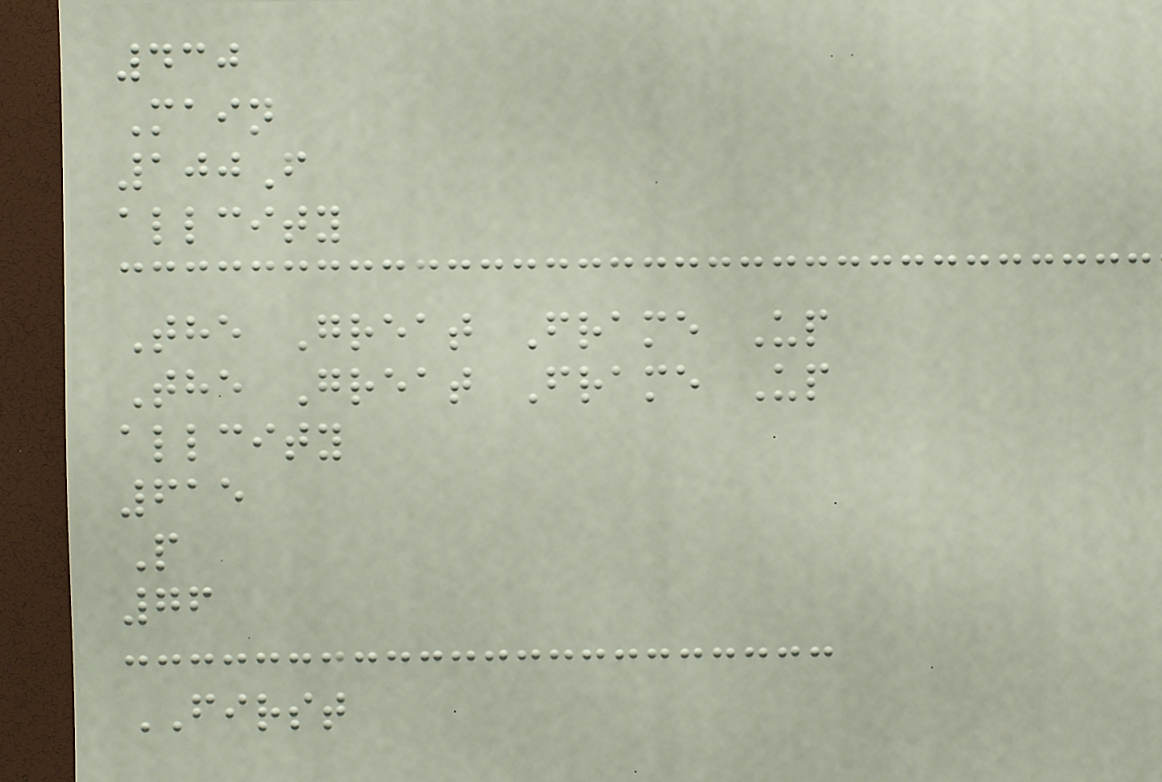430
Main
100F
allcity
The Great Frame Up
The Great Frame Up
allcity
615
P
76
FIRST
